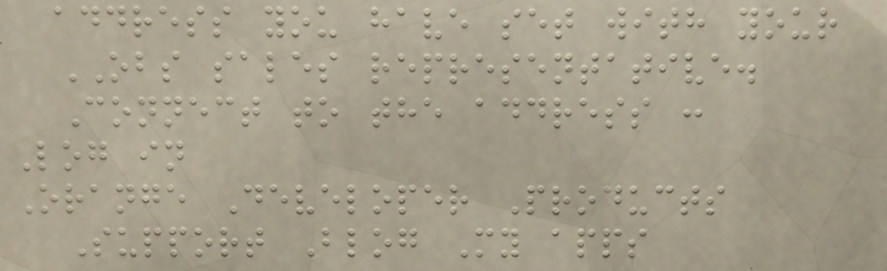address you have set with your
OBS sales representative.
Connect to the address :
Log in
Orange Developer Products
Support Blog My apps
